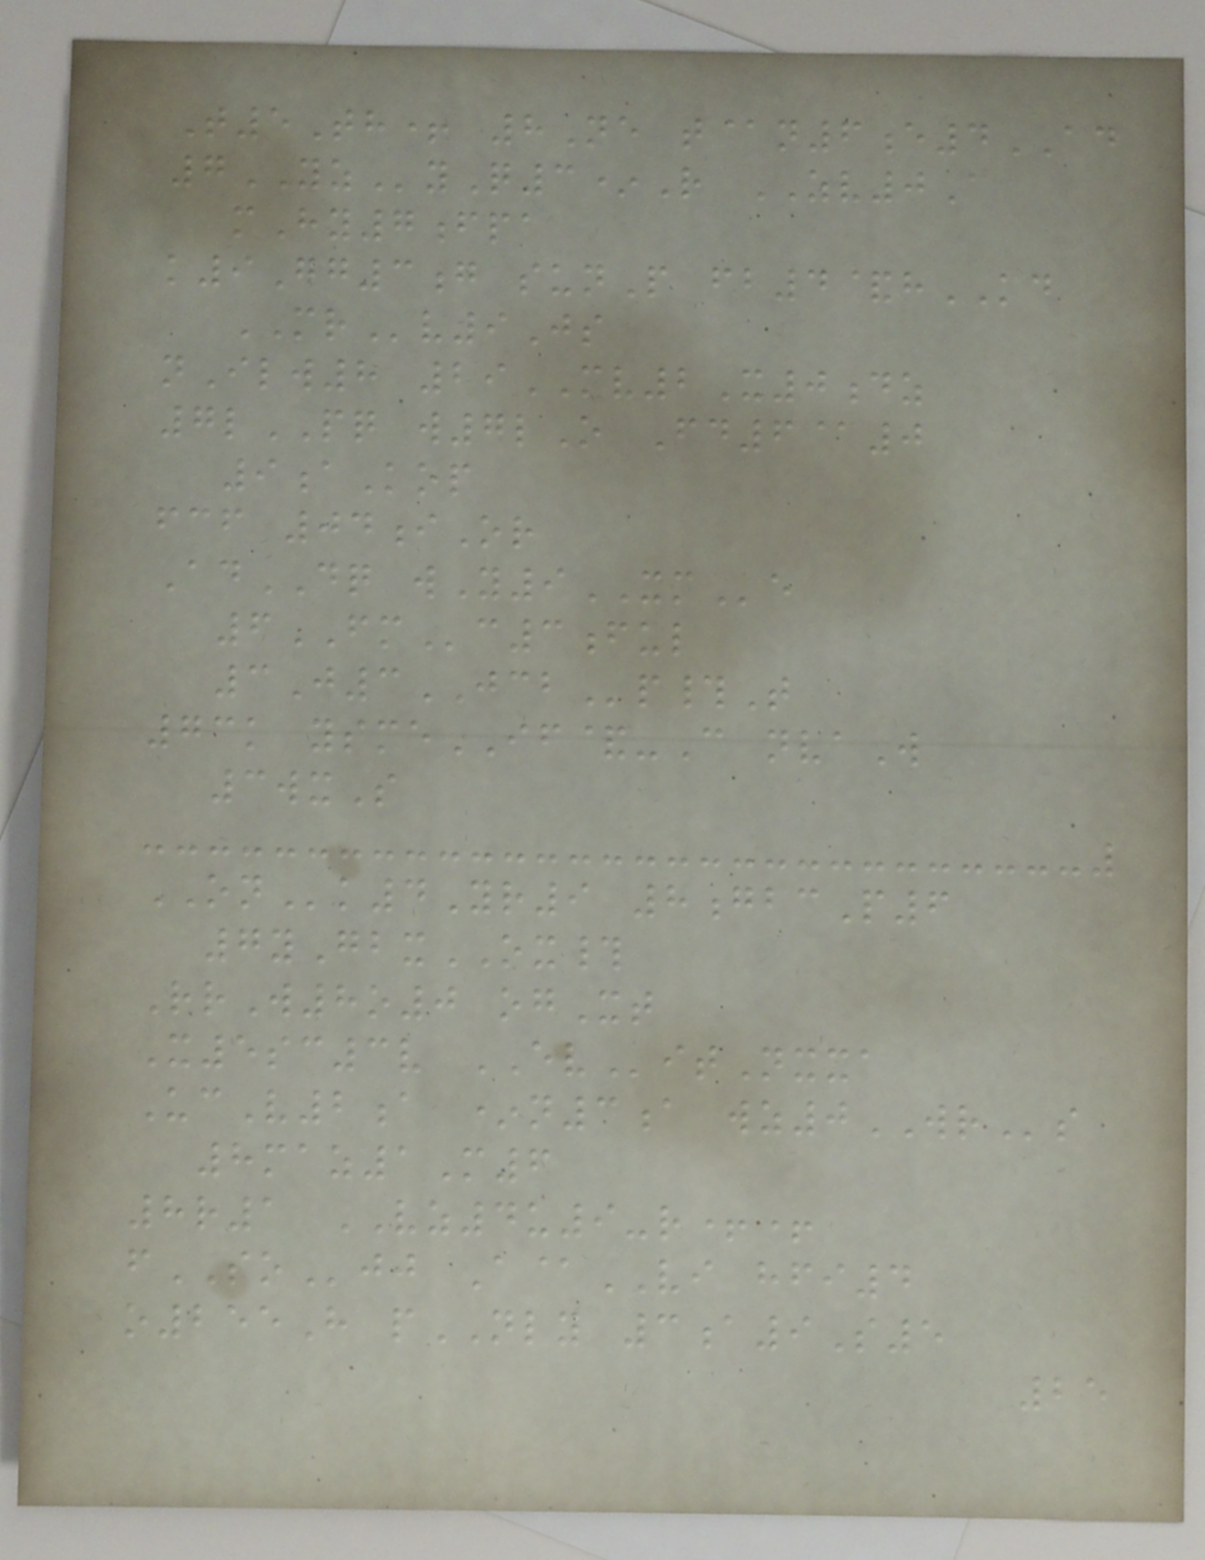T5Th+ 8Ne t@n6e4AD
7YZyQ3*R ZV0A
mHy7fpa
k9Gg3g sunP fb4&hKD
MRv9Js
nIlw8 29MV2X0dz
7lPQ w7lO Fd6@0
9aKop
fcf 04iOr
AdDQ wY9XMe
6FMc3ful
3J3JCBp#T
73k ysmeIF&-C nvaW
3wxS
ONk4Yr9 8gbcP6
7yGbxOX#
RrW8o0 ogXt
X5sc3v EVitNxxa
UcV2a *n3a wz0WRs
8maz1M6
8r1 VZ4u9-r++
fSOjj A@VI hfi4
o255H pNLY 3a9S5
25
